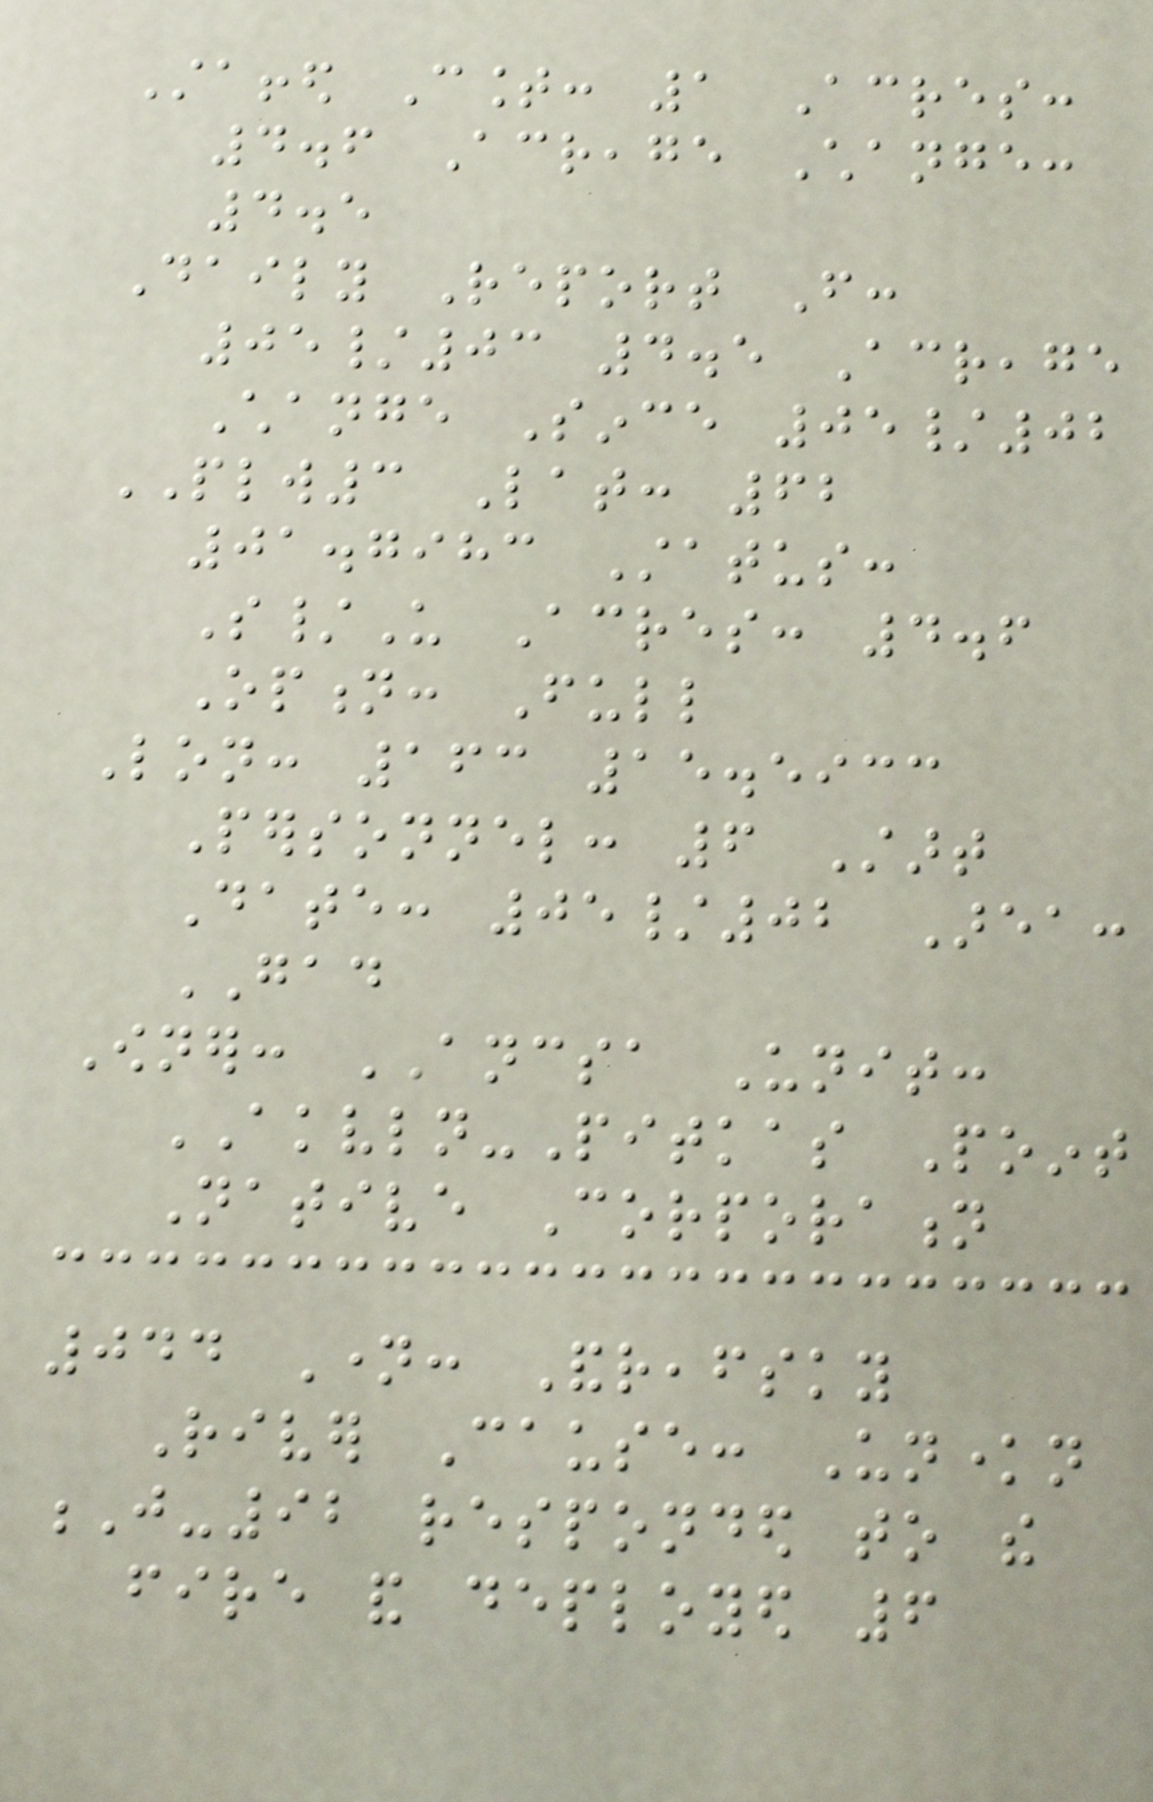Staffed Count: 1 Acres:
4.6 Acreage Change:
4.5
Daily Report From:
05/03 4.5 Acreage
Change Since 05/02
PLW3 Lat: 62
01.7983 Status:
S/U Acres: 4.6
Option: Full
Lon: 163 15.5933
Personnel: 6 Start
Date: 05/02 Area:
GAD
Owner: ANCSA Unit:
AKVLN-Pitkas Point
Native Corporation
044 Name: Andreafsky
River Cause: Unknown
J-92 responded to the
fire and deployed 6
